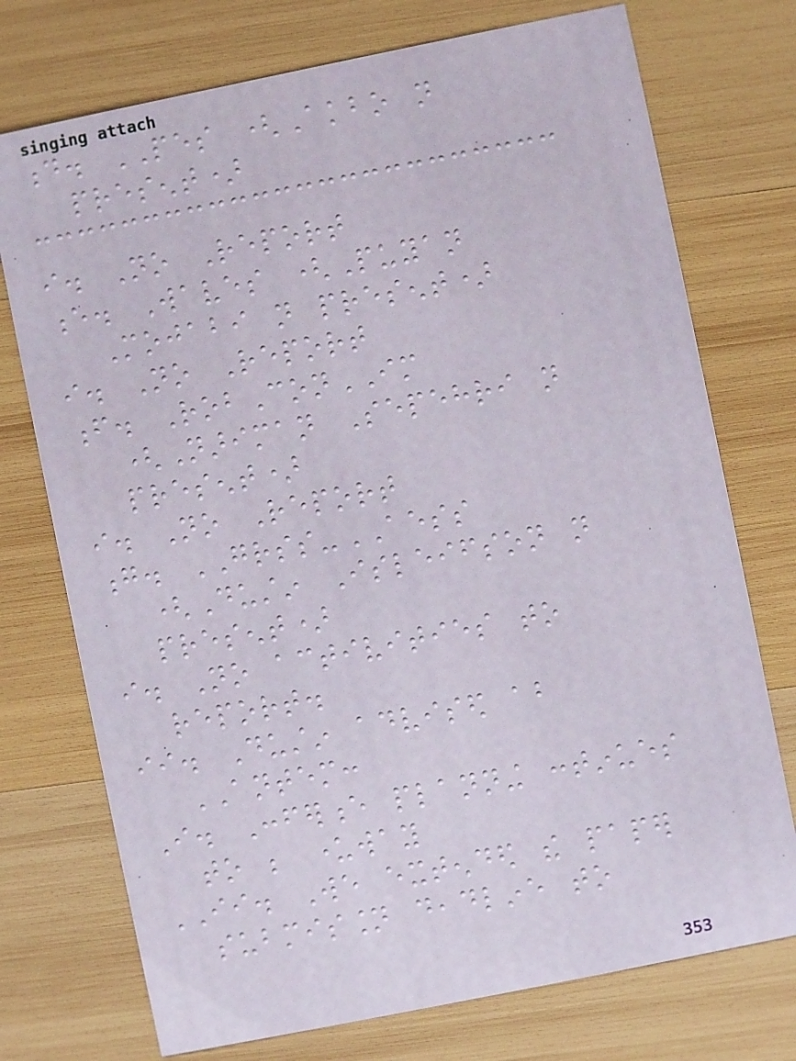d. PES (Akbo not
present)
i. No Report
e. Waves (Puyan
Mojabi not present)
i. No Report
f. RobConIM
(Nariman Sepehri not
present)
i. No Report
g. GRSS-AESS
(Dustin Isleifson not
present)
i. No activities to
report.
ii. Dustin advised about
ANTEM:
I. Conference planning continues
to be underway
II. We extended the paper
submission deadline to
